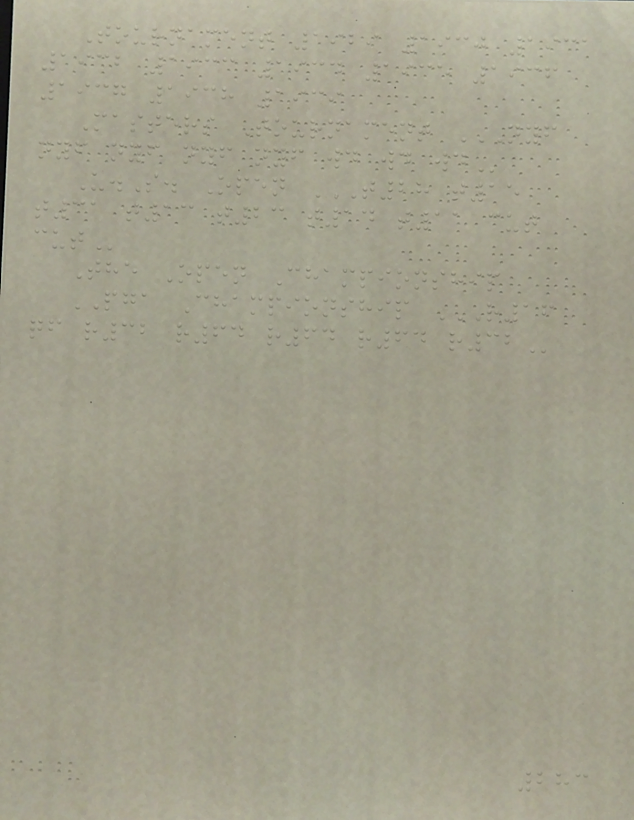Tournament 1929 1930 1931
1932 1933 1934 1935 1936
1937 1938 1939
Masters Tournament NYF
NYF NYF NYF NYF WD WD WD
U.S. Open T28 T15
T31 T13 T23 T14 T11 CUT
CUT
The Open Championship
PGA Championship R16
QF R32 R64 R64 R64 R32
283
